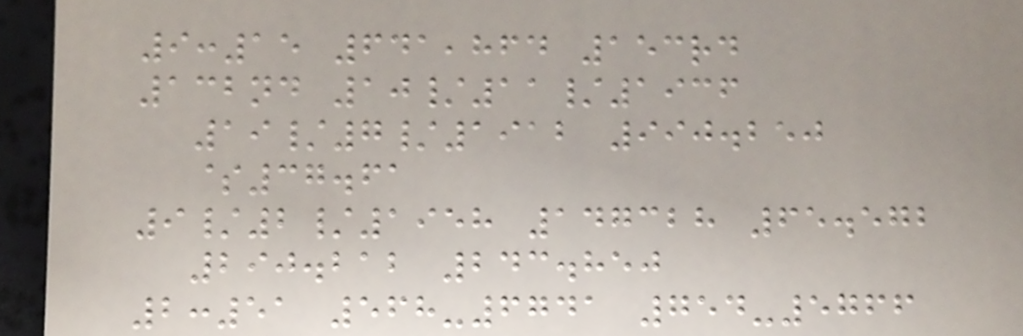9:15 641,864 153rd
132nd 10/11/1936
19/7/1912 990.250
$37.61
9/2/1958 147328 65.572
290.212 243.850
2:51 568-6741 754-5766
